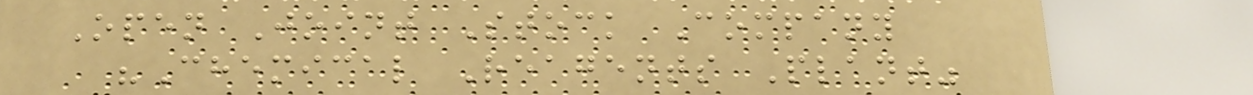Open Joint Stock Company
"Chemical Reagents Plant"
